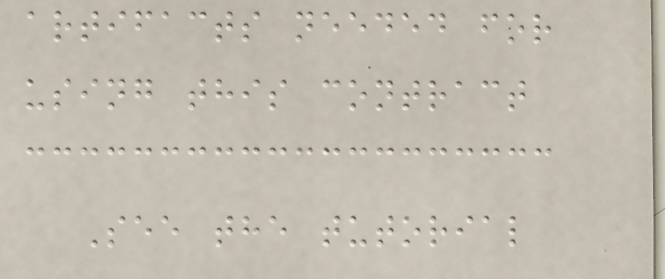artifacts needed for
using this contract
See the tutorial
